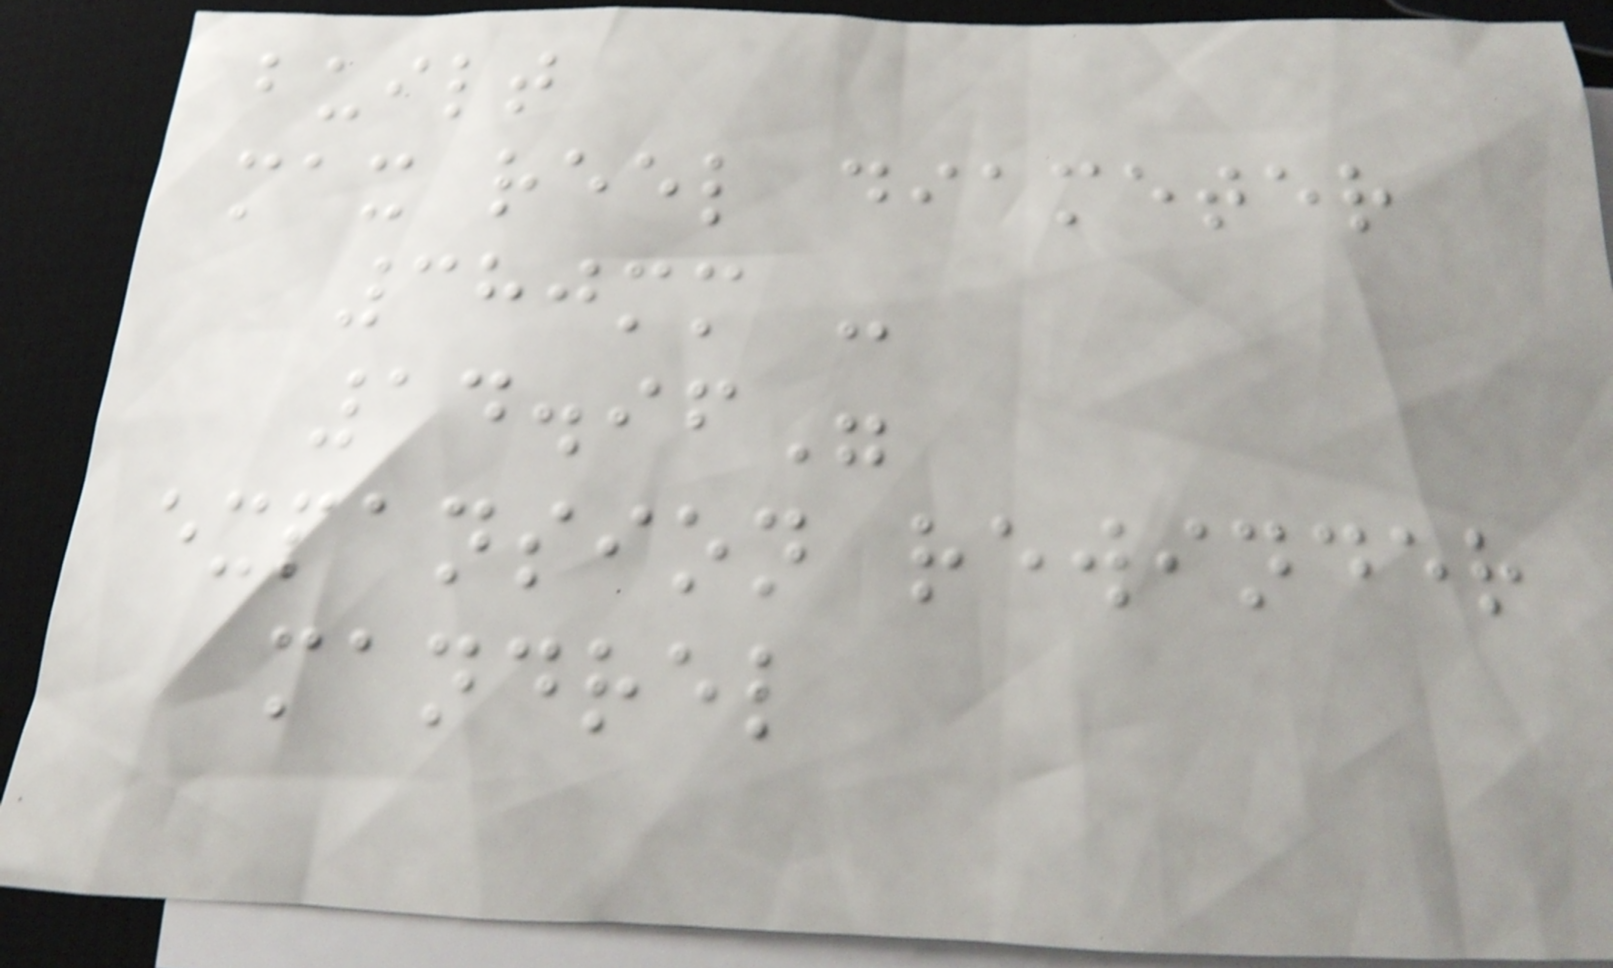built
max reel diameter
380mm -
14.96"
expansion rewinder
mandrel
